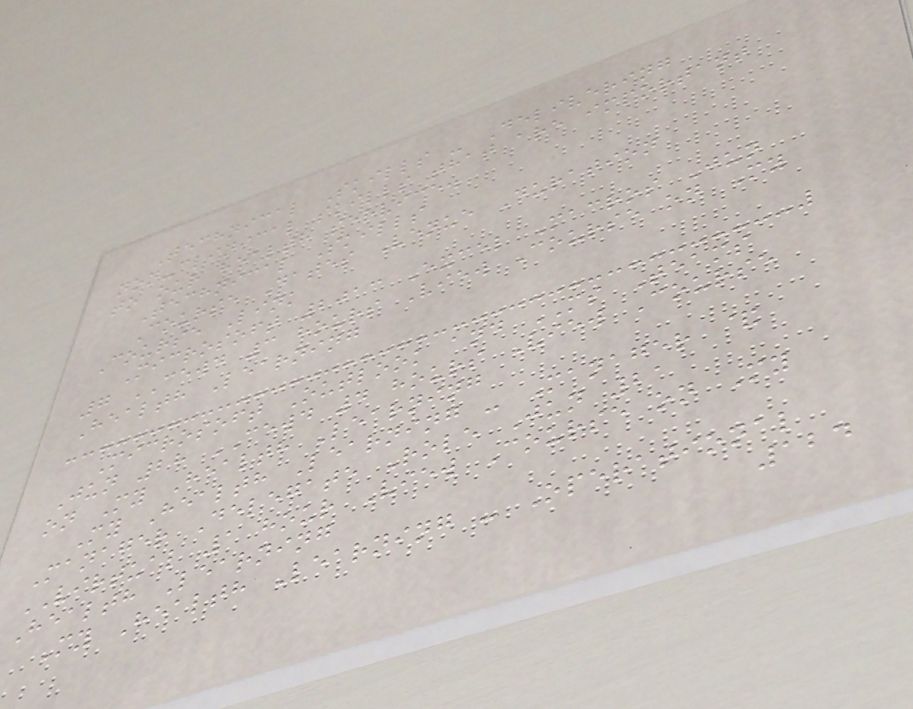Technical Skills - Delivering
non-clinical skills that are important
to our health service.
Technical Skills
Course Dates Venue Duration
Course Link
Microsoft 2013 Excel Macros Jun
7 CEWD 3 hours View Course on My
Health Learning
Microsoft Outlook and MS Teams
Jun 28 CEWD 4 hours View Course
on My Health Learning
My Health Learning - Manager &
Manager Delegate Role Jun 21
VIRTUAL 1 hour View Course on My
Health Learning
My Health Learning - Operational
124
